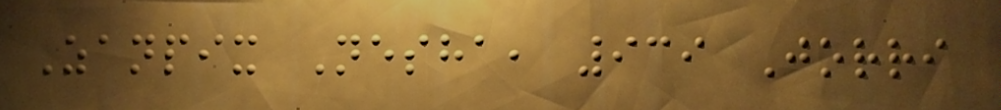Zanpix Nesha, 939 Jorri
